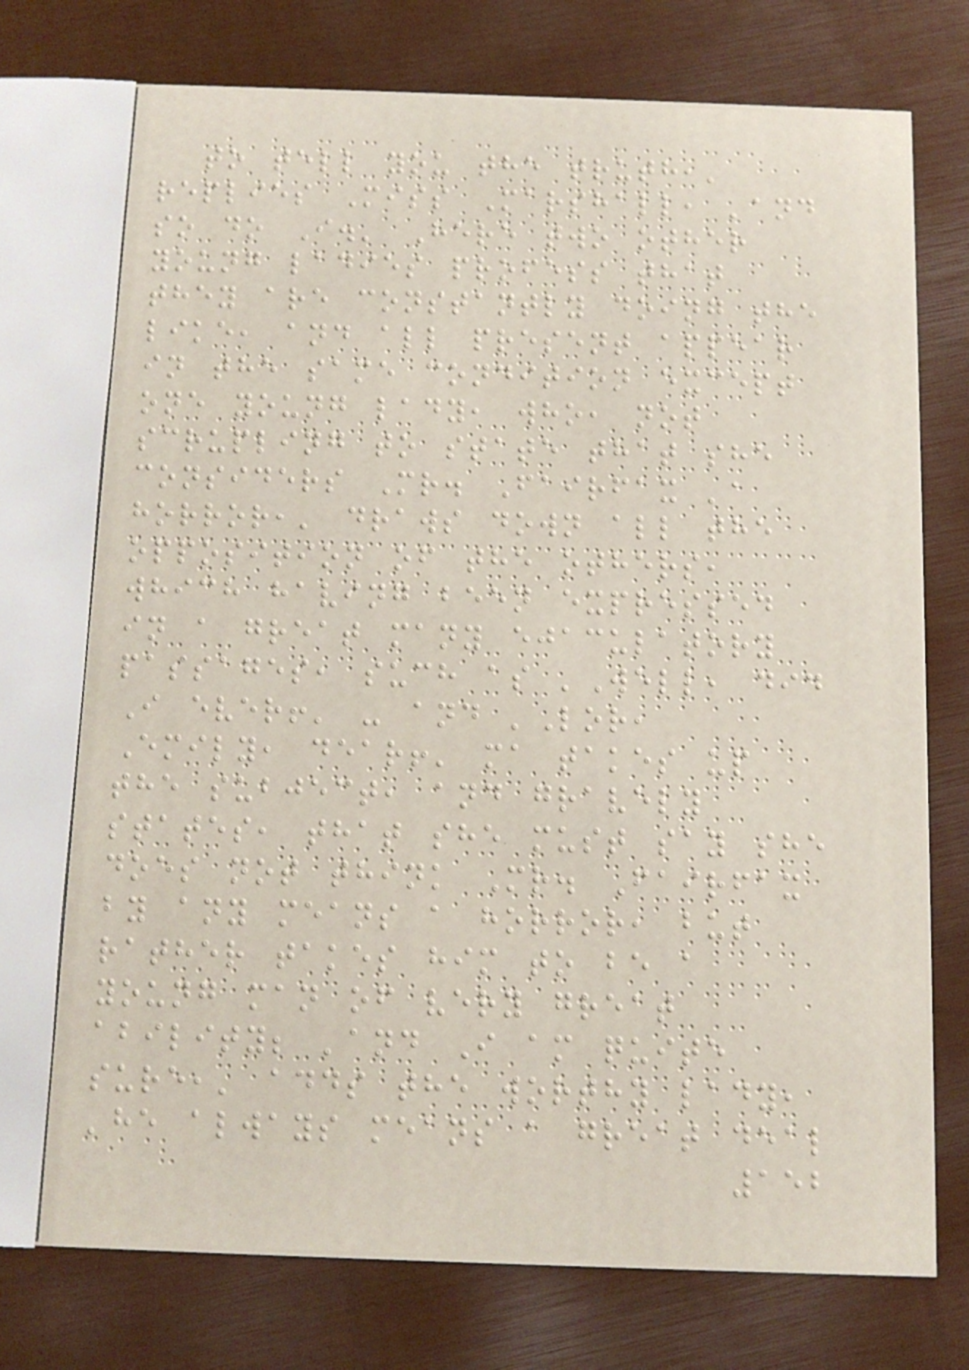to tell you the truth,'
replies Miss Marshall, 'and
so do I.' Here two other
young ladies profess that
they are constantly doing the
like, and all present appear
in the same condition except
one young lady, who, not
scrupling to state that she
considers Mr. Fairfax 'a
horror,' draws down all the
opposition of the others,
which having been expressed
in a great many ejaculatory
passages, such as 'Well, did
I ever!' - and 'Lor,
Emily, dear!' ma takes up
the subject, and gravely
states, that she must say she
does not think Mr. Fairfax
by any means a horror, but
rather takes him to be a
young man of very great
ability; 'and I am quite
sure,' adds the worthy lady,
'he always means a great deal
152
